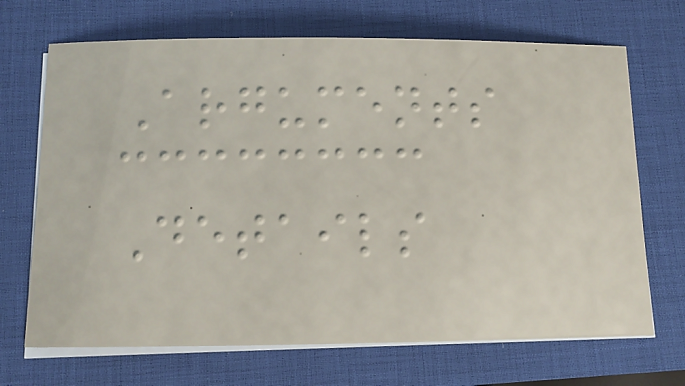Arguments
Details
